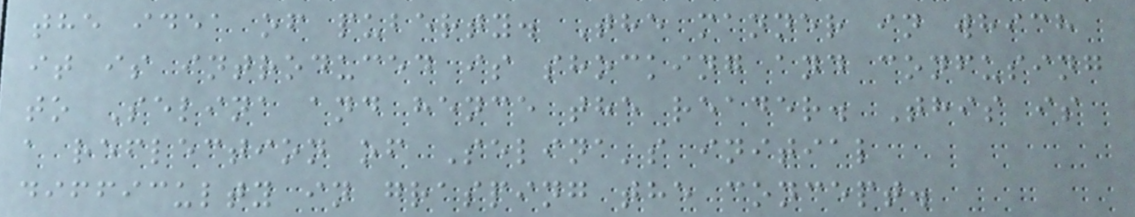the idea of puberty. The manner in which
it is introduced is shocking and confusing
to Selina and hence the reader. This is
a reflection of Selina's initial
difficulty in grasping the concept.
